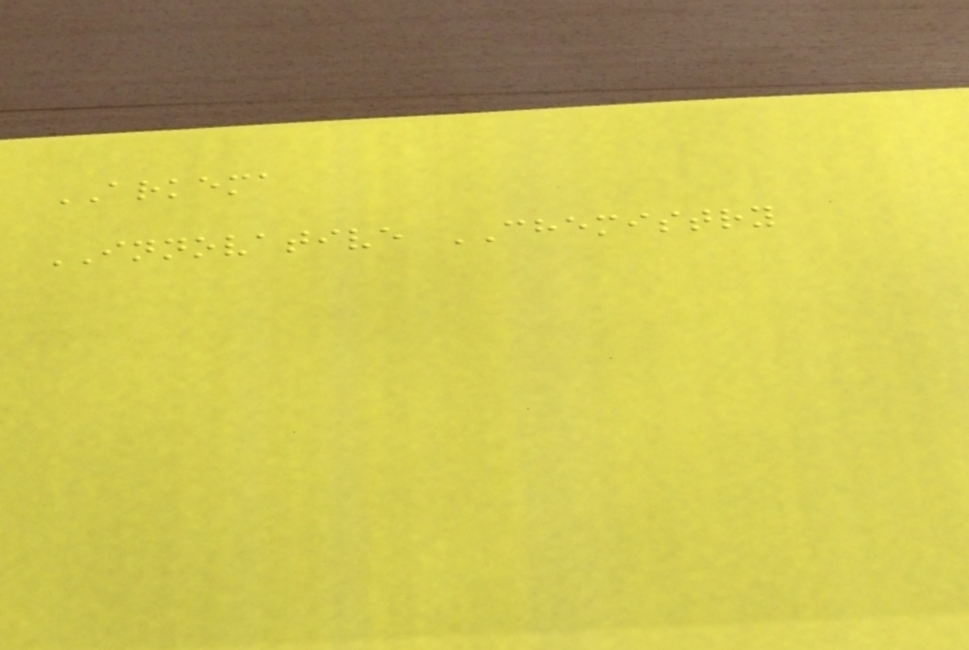ARKEMA
INNOVATIVE CHEMISTRY
